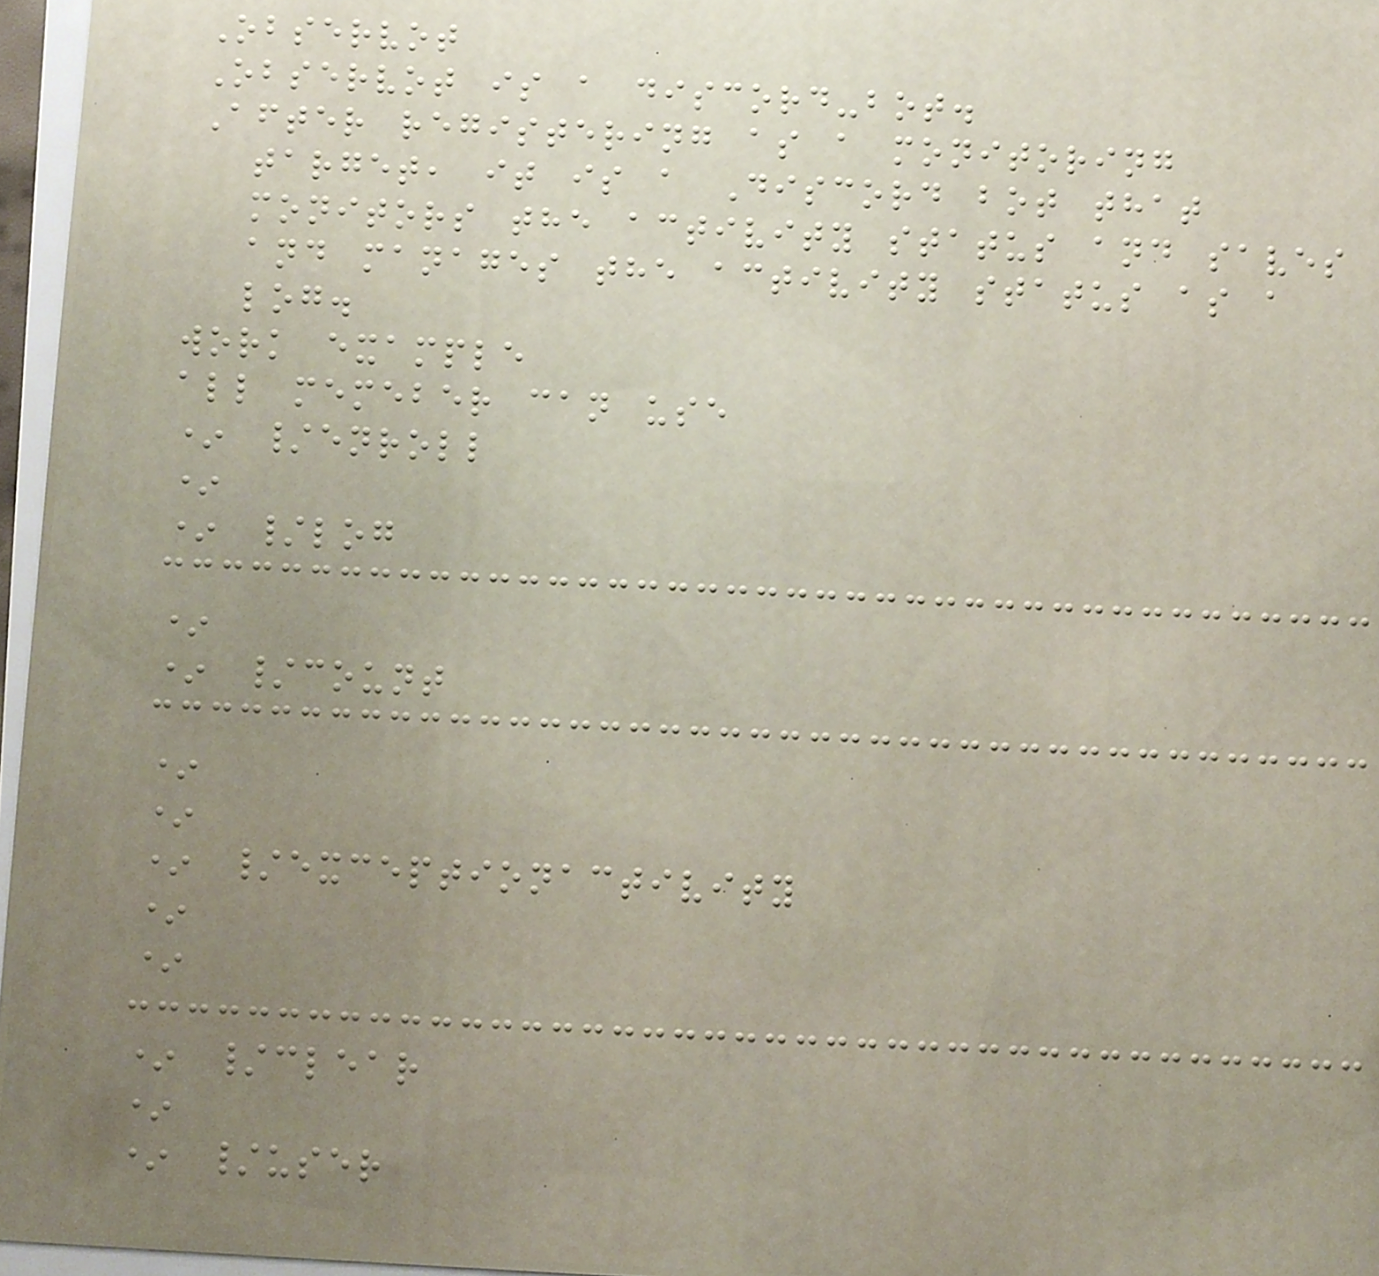Observot
Observot is a discord-bot.
After registering as a monitoring
target, it is a Discord bot that
monitors the activity status and saves
and manages the activity status as a
log.
work example
all memeber can use
* /enroll
*
* /log
*
* /count
*
*
* /exceptionactivity
*
*
* /clear
*
* /user
